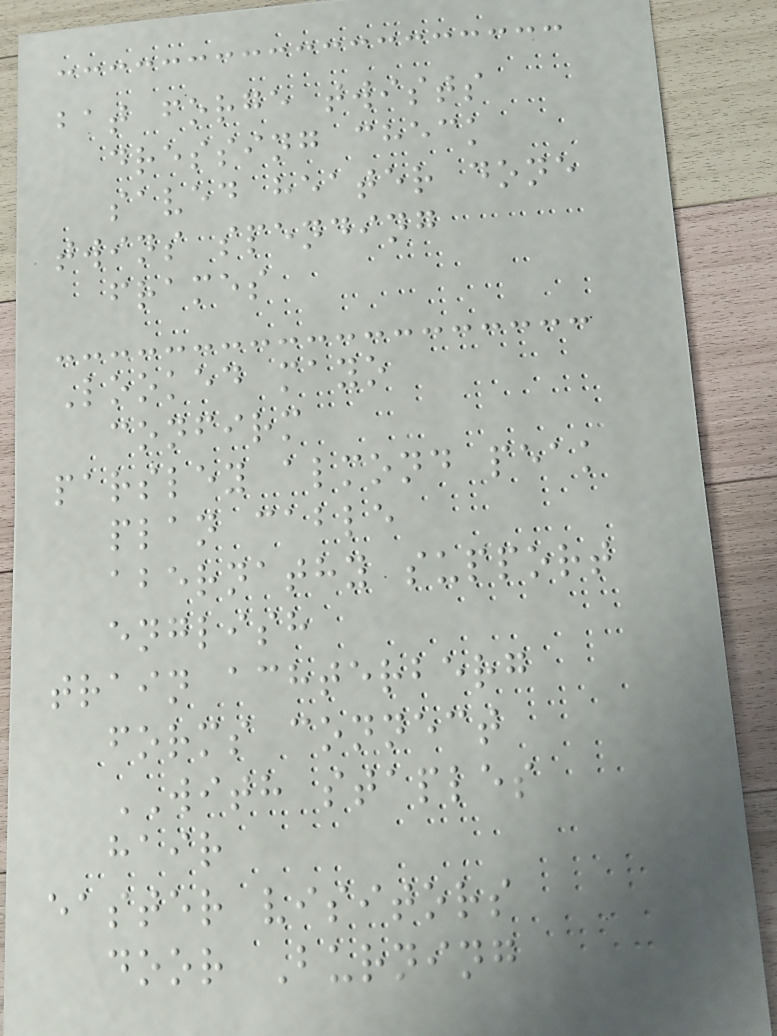bat forge twists
dressing check
saved heater done
twins spending
frames
Looked mayo
confirm
parsley almond peak
plan cable
abernathy support
english
train achterberg
forms connect
WITH staples
hair
easter visitors
door Burning
